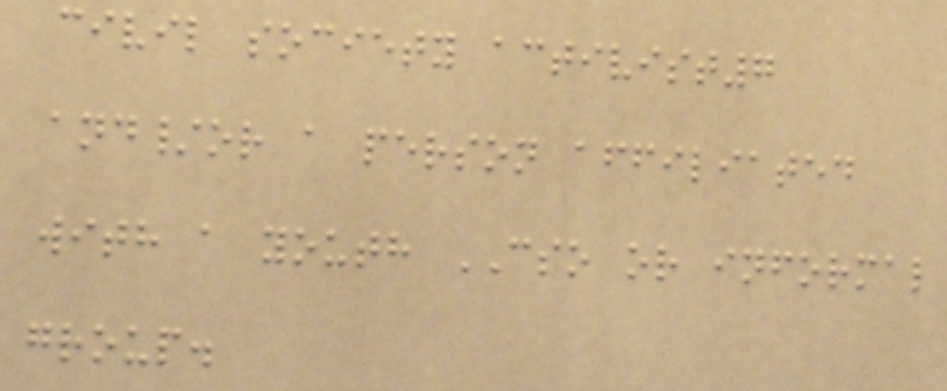civil society activist7
and/or a person affiliated
with a youth CSO or informal
group.
